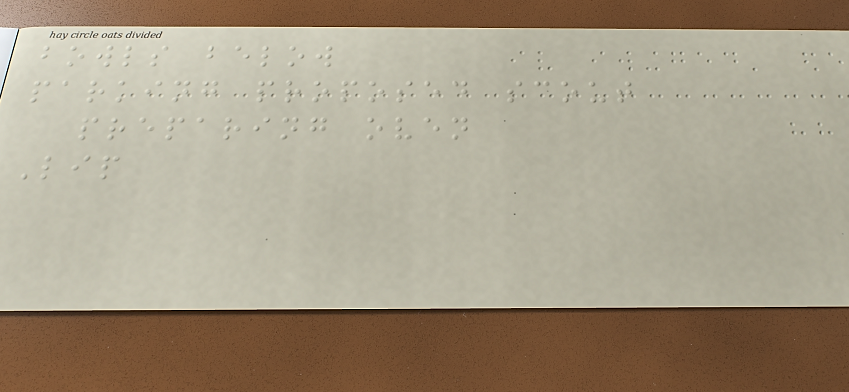bowls below
parking proposed scout
preparing oven
Lip
